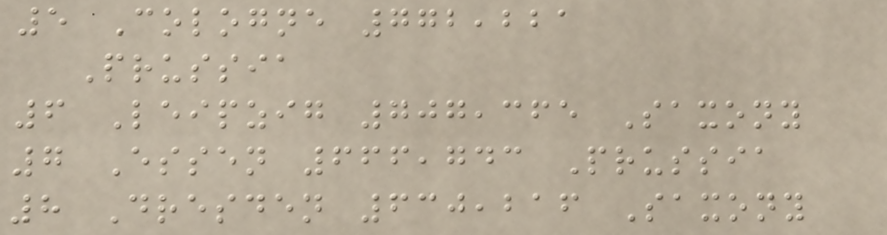5 Cologne 772,221
Prussia
6 Leipzig 707,365 Saxony
7 Essen 666,743 Prussia
8 Dresden 630,216 Saxony
